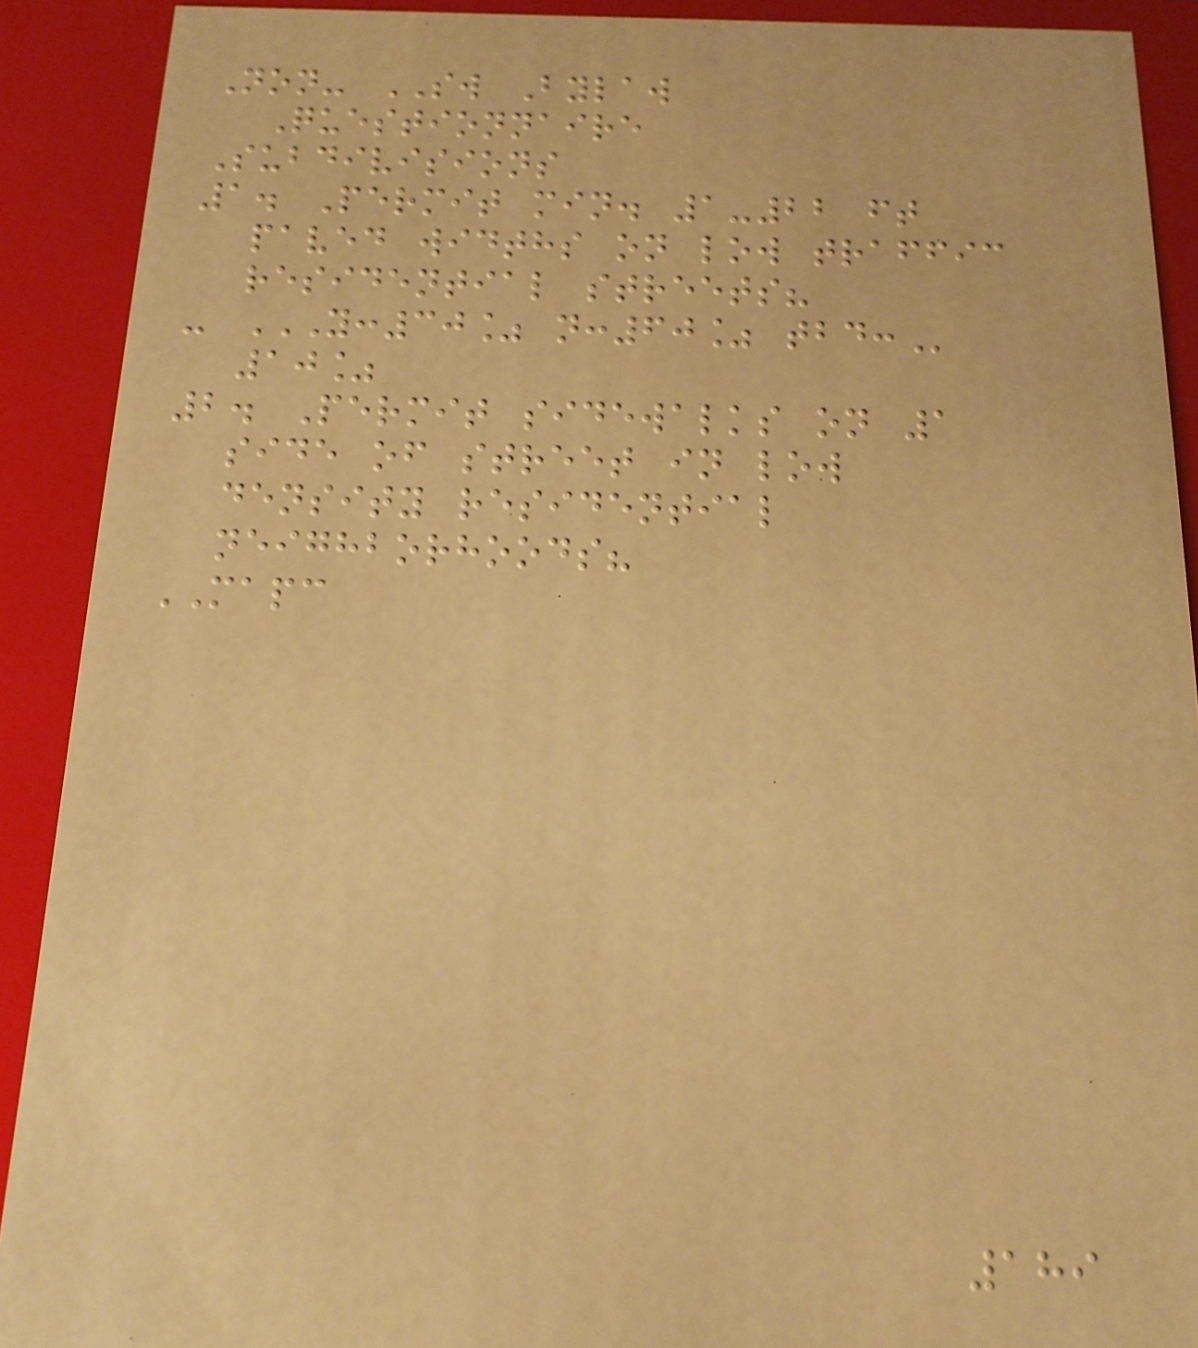Non- SW Bylaw
Questionnaire
Subdivisions
1. Permit min. 1-22 ft
paved widths on low traffic
residential streets?
- Y:30% N:60% TBD:
10%
2. Permit sidewalks on 1
side of street in low
density residential
neighborhoods?
MAPC
189
